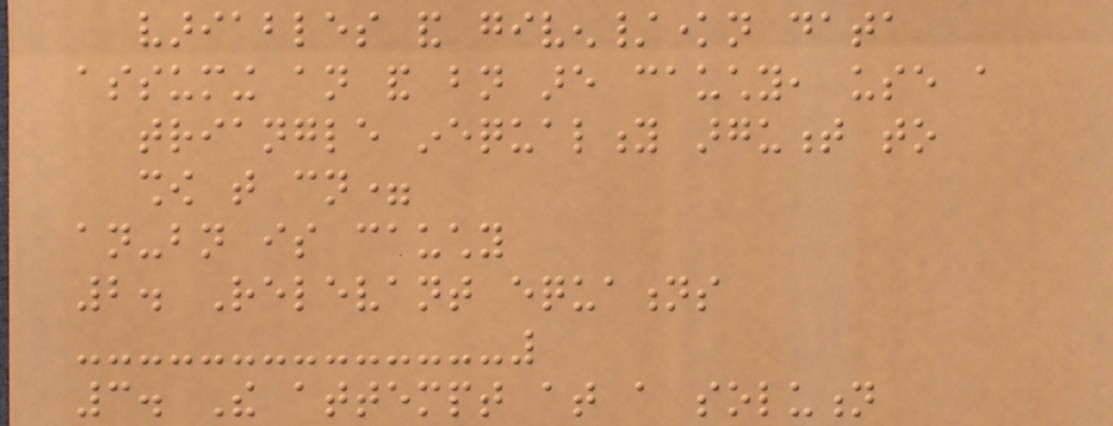variables and given/known data
assuming an and bn are cauchy, use a
triangle inequality argument to
show that cn=
an-bn is cauchy
2. Relevant equations
3. The attempt at a solution
